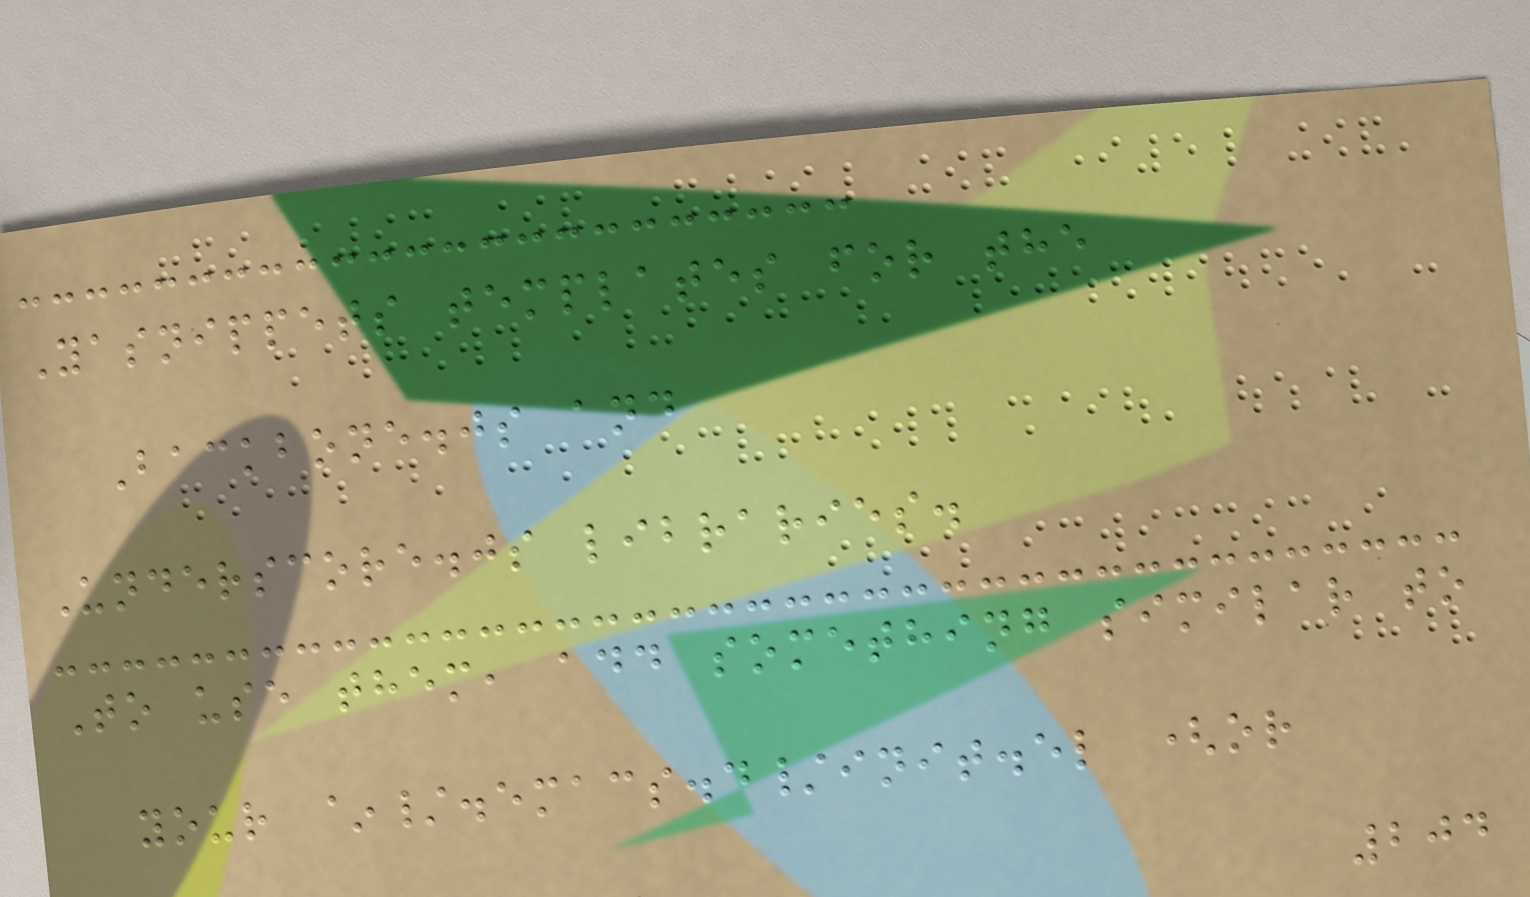Yasnippets templates for the
Backbone.js and
Underscore.js libraries.
To use them, add something similar to
your ~/.emacs.d/init.el (or
204
